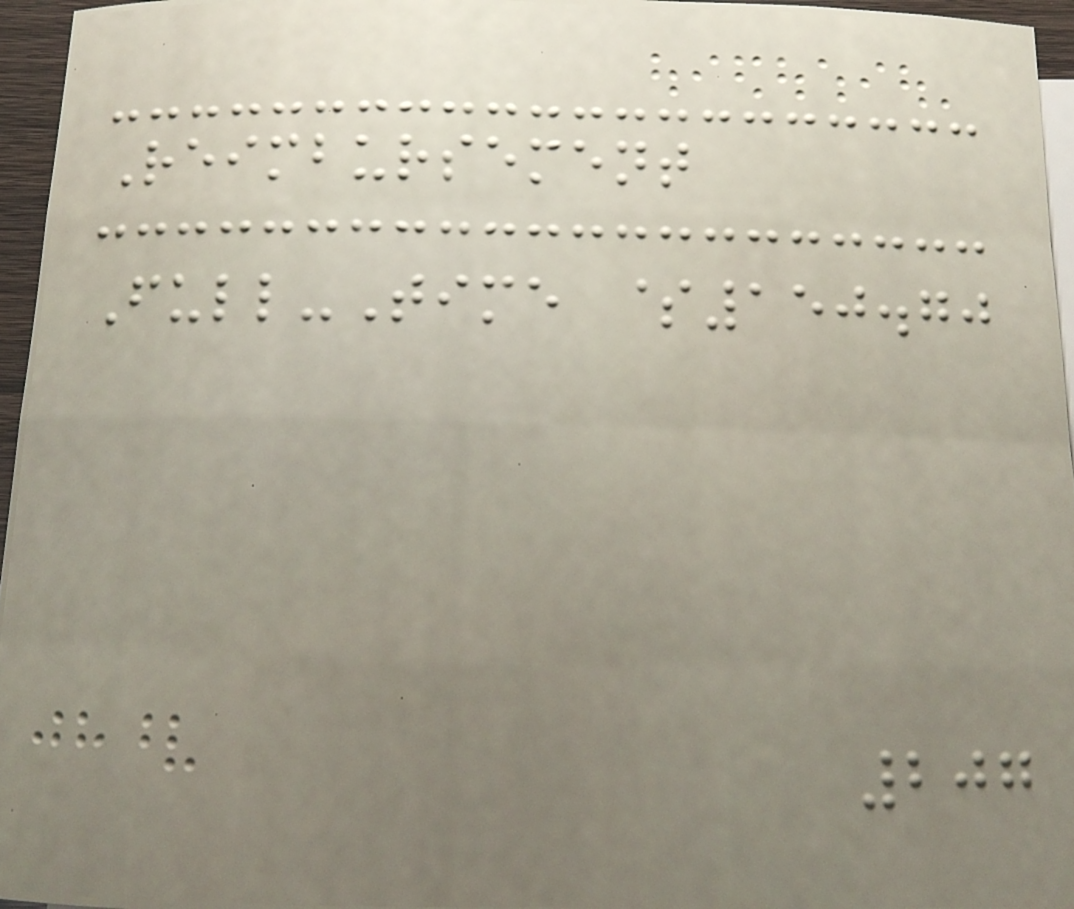Reimbursement
Full-Time $150.70
207
